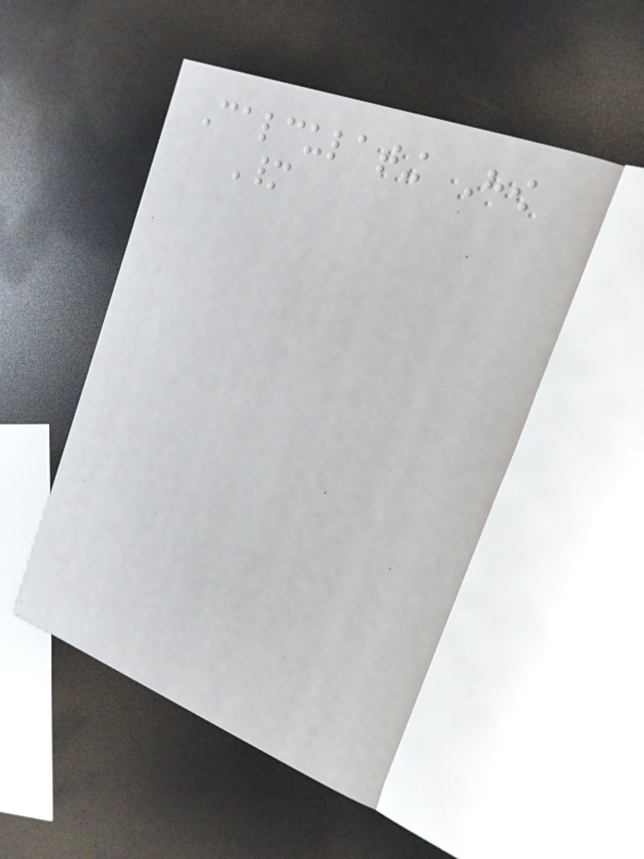Calculating How
Many
